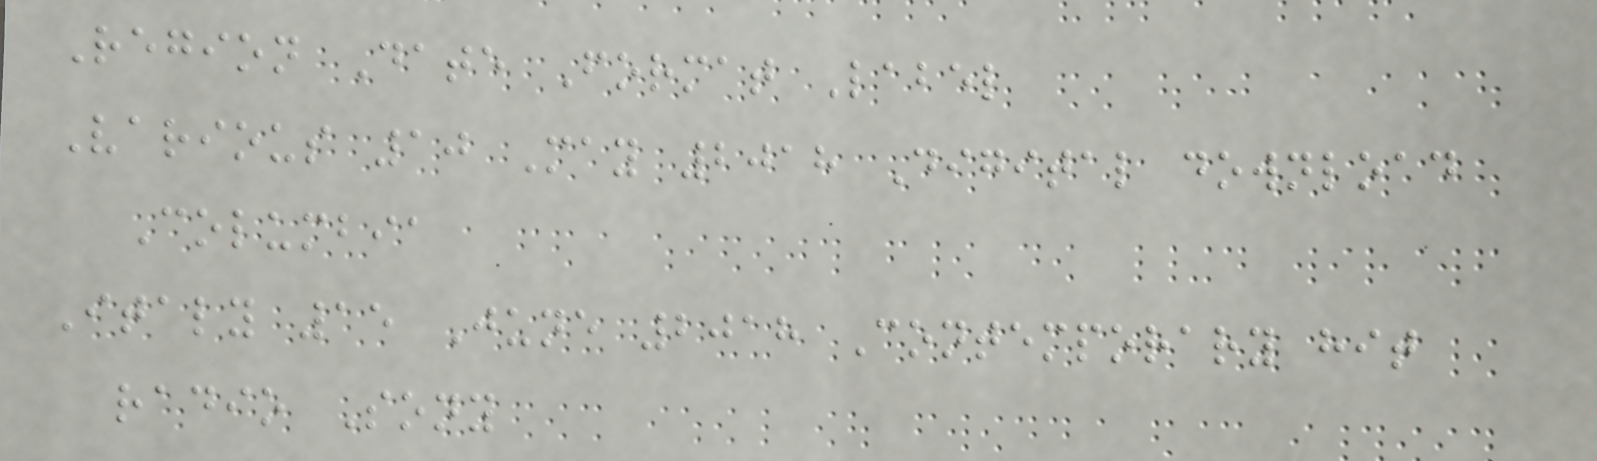Region Date Format Label
Various 10 May 2018 Digital download
Columbia
Italy 15 June 2018 Contemporary hit
radio Sony
